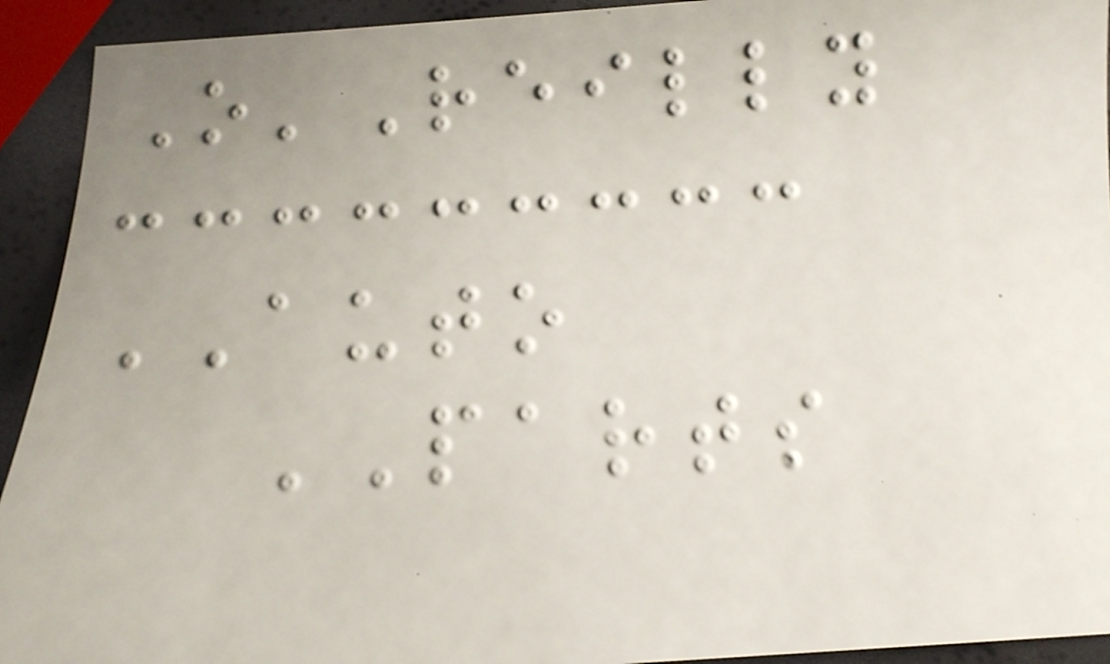O'Reilly
AUTO
PARTS
